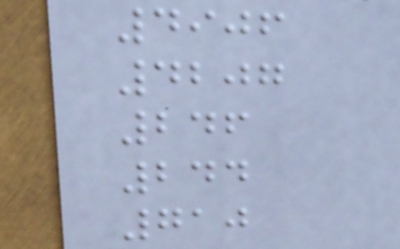4906
4207
246
244
710
